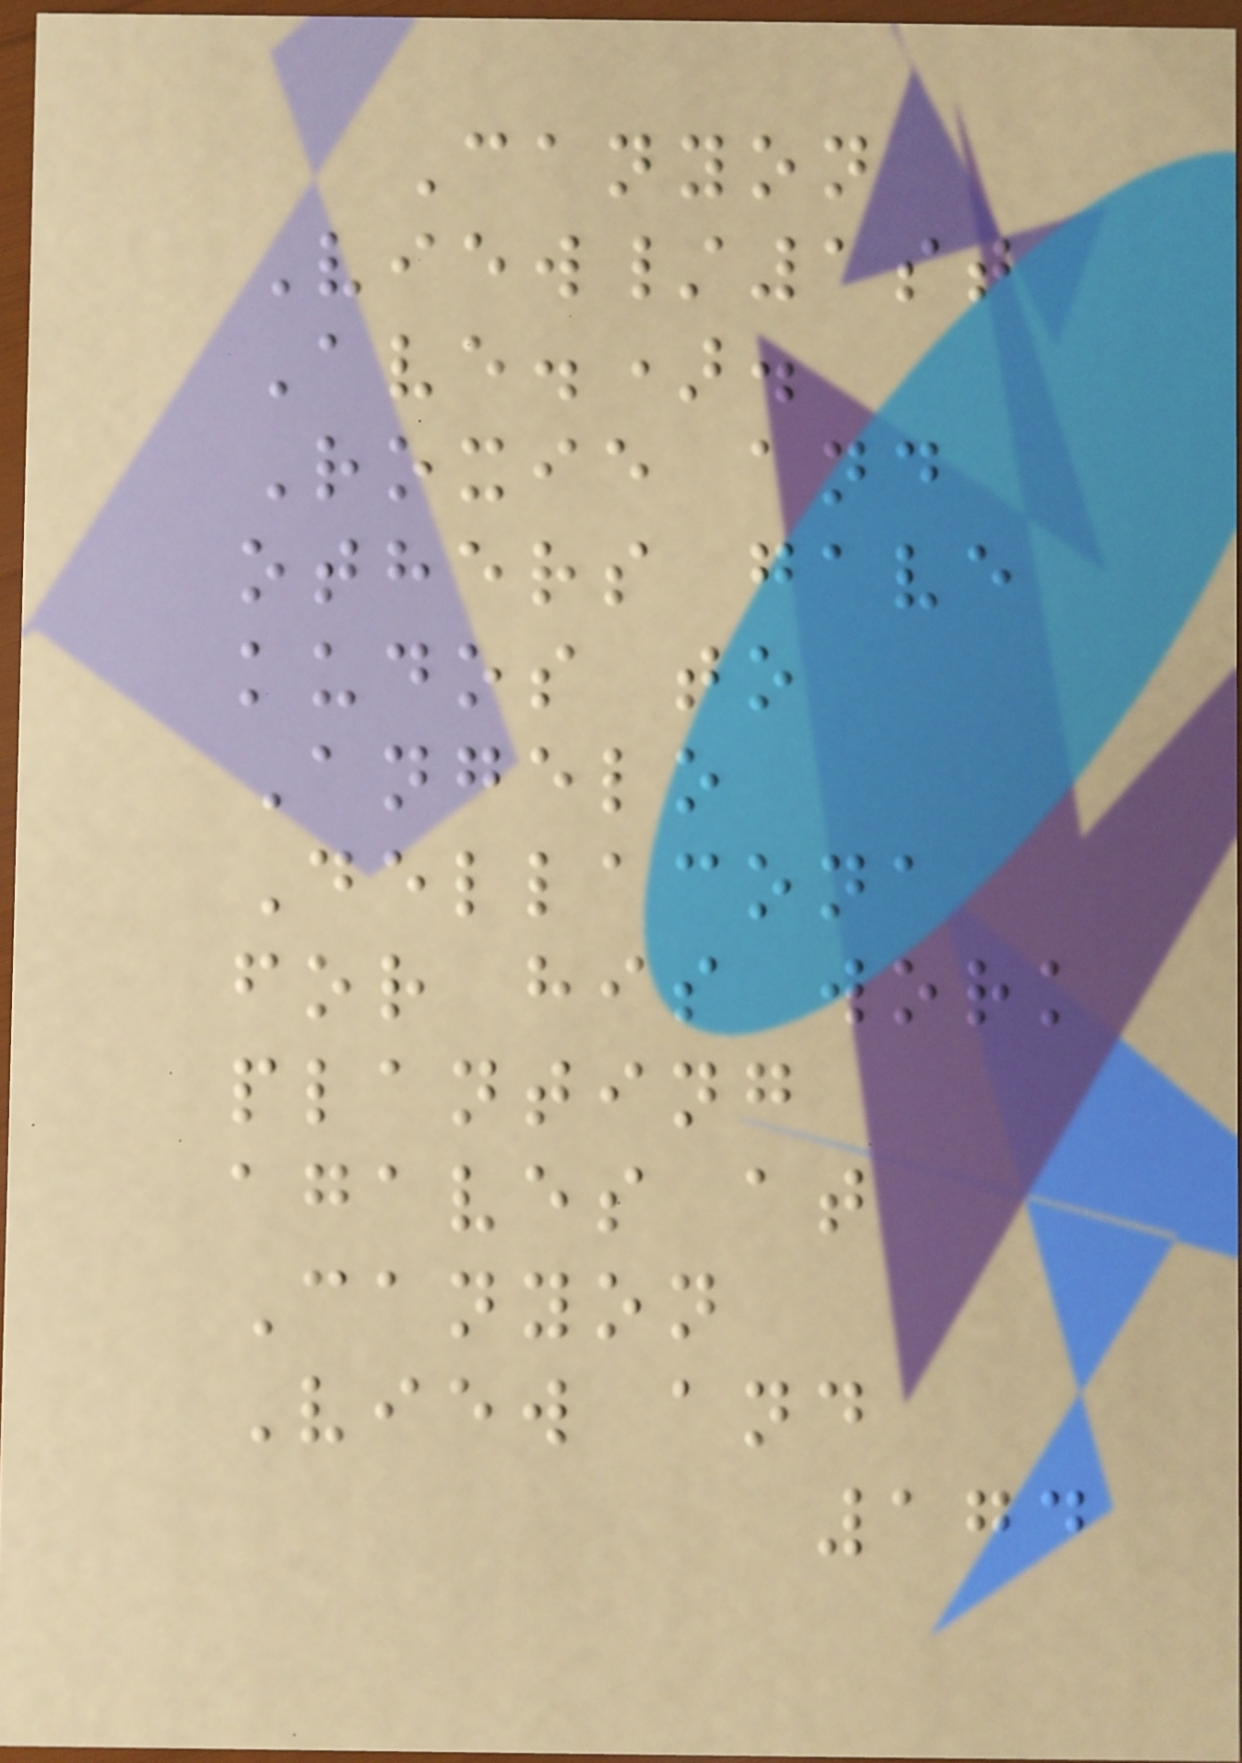Canyon
View/1st
Ave.).
Roxie and
others gave
kudos to
Angelo
Dellacona
for his work
planting
agaves at
Canyon
View and
174
